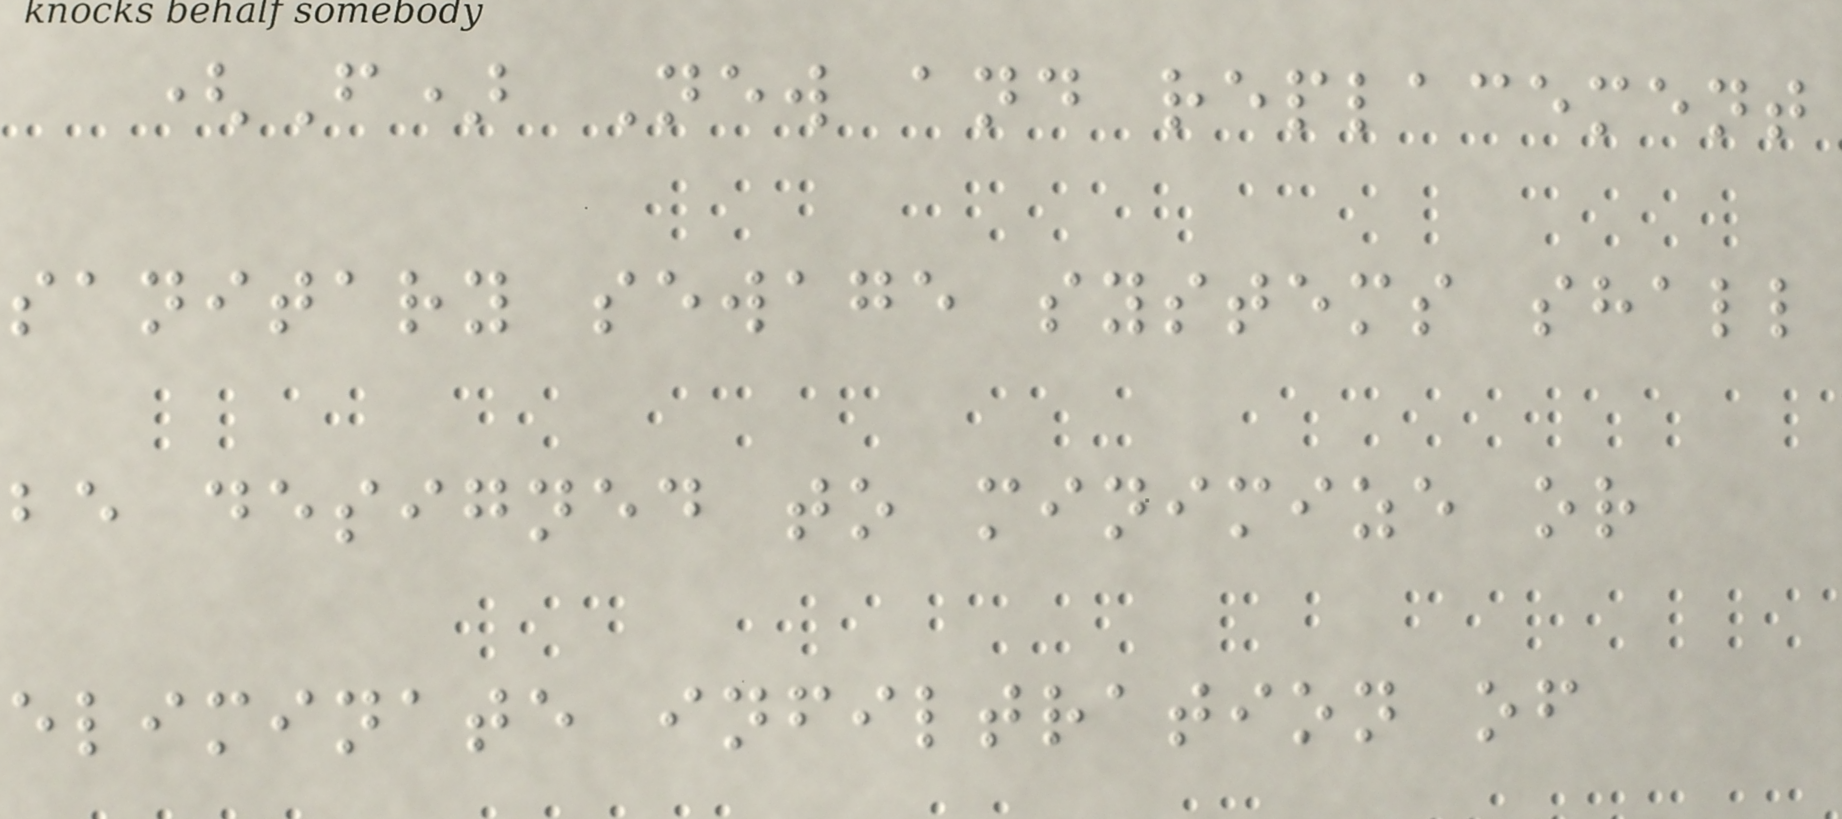(F) New and replacement
sanitary sewage systems shall
be designed to minimize or
eliminate infiltration of
